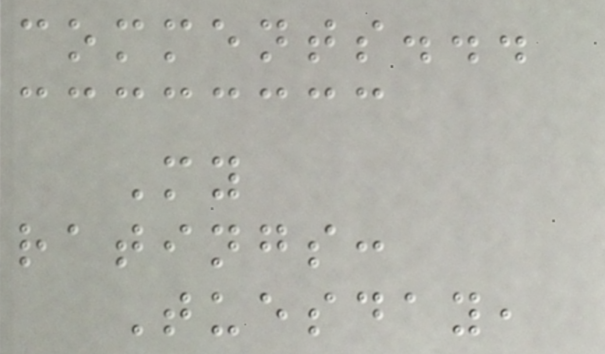comments...
My
ratings:
Tuesday,
